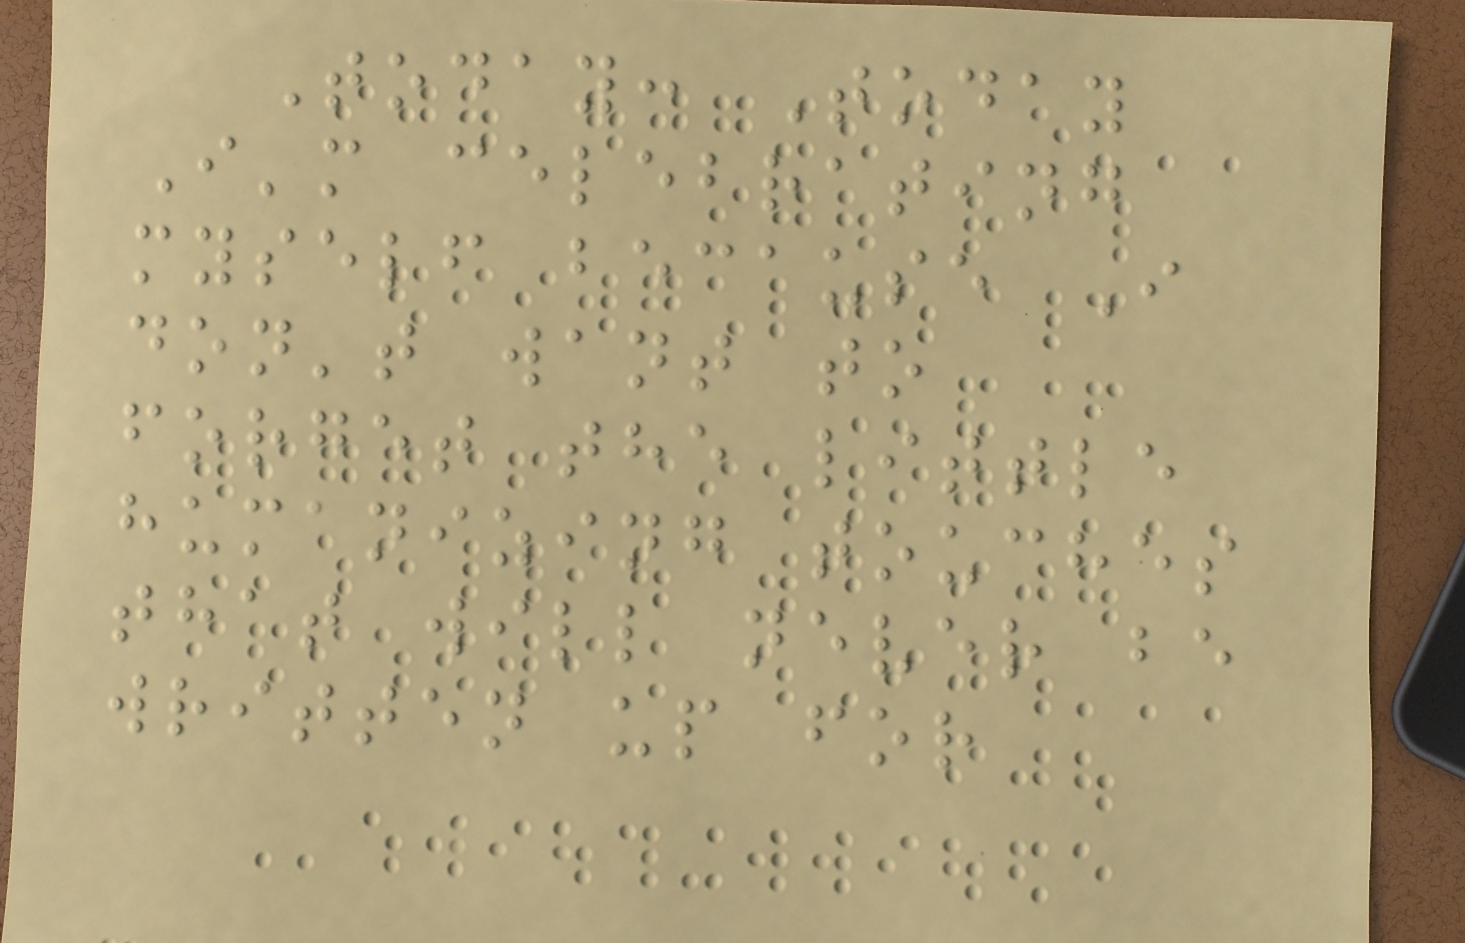Today: Today
I'm celebrating
myself because I
don't want to
forget the little
humanizing touches
that will never be
written up for
